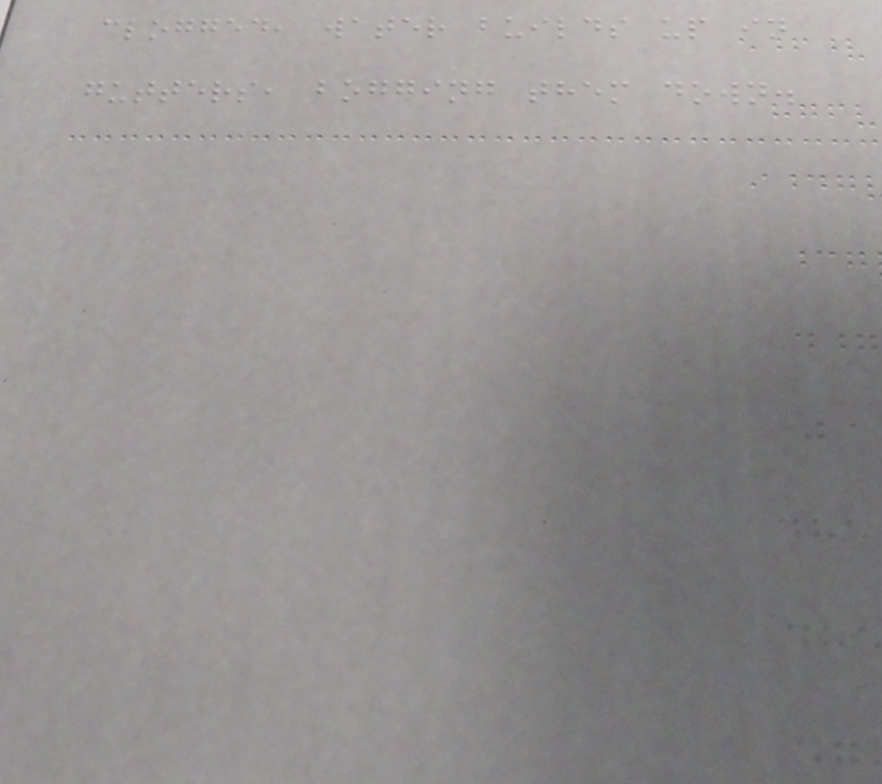clogged, water builds up in
gutters, bogging them down.
